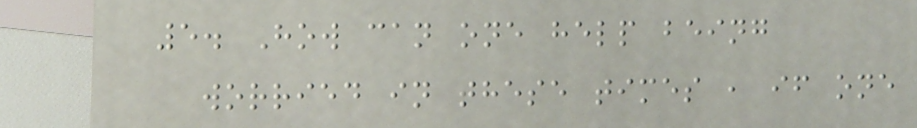5. How can one help being
worried in these times , if one
